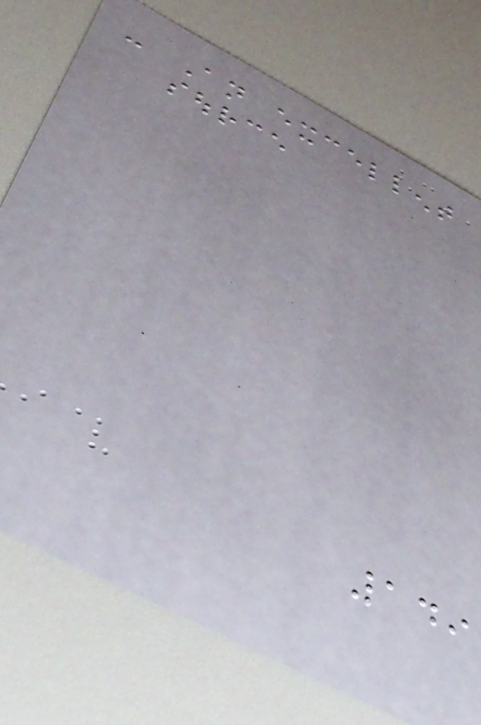- An excellent
source
149
